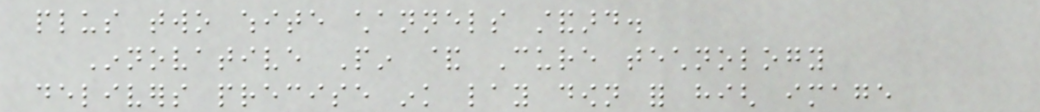plus two white channels standard.
Innovative Pin & Cure technology
delivers precise ink lay down for high image
